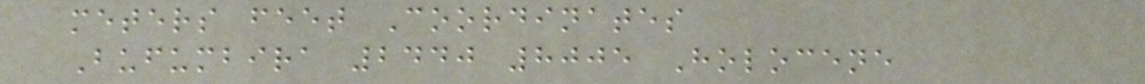meters feet Coordinates
Bufumbira 2440 8005 Holocene
